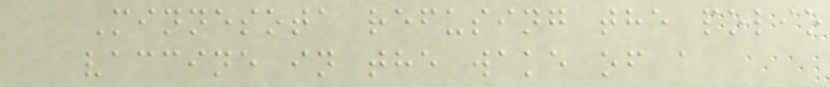Minnesota refusing the polio
vaccine in the wake of a
